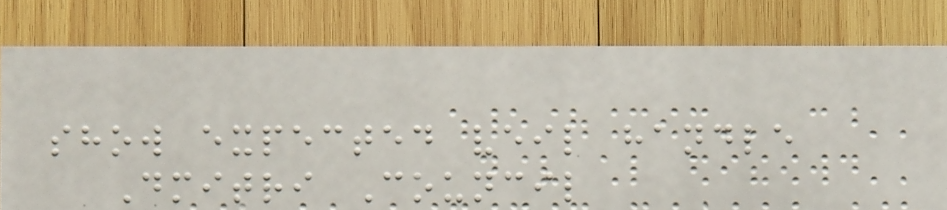show expected veil handle
Dmitri Council
